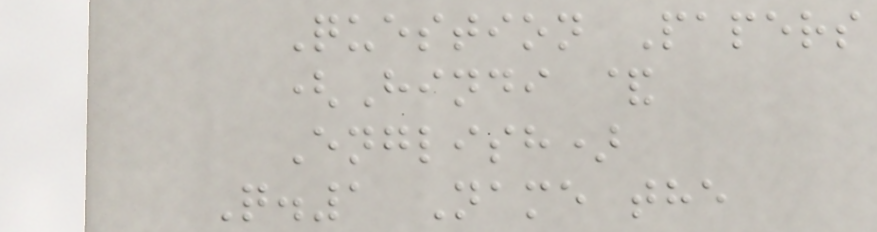Question Papers
(Hindi &
English)
Q.1 Name the
